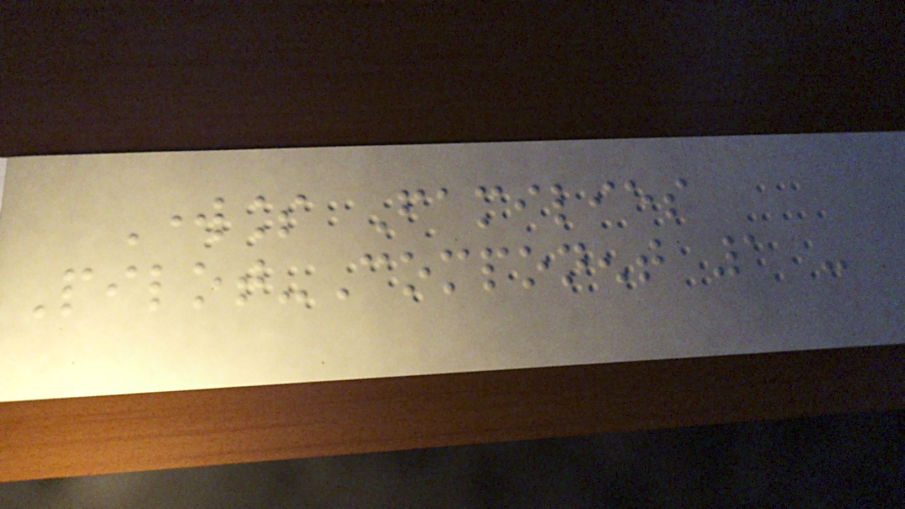Workless Families
Pilot-Component 1 -
